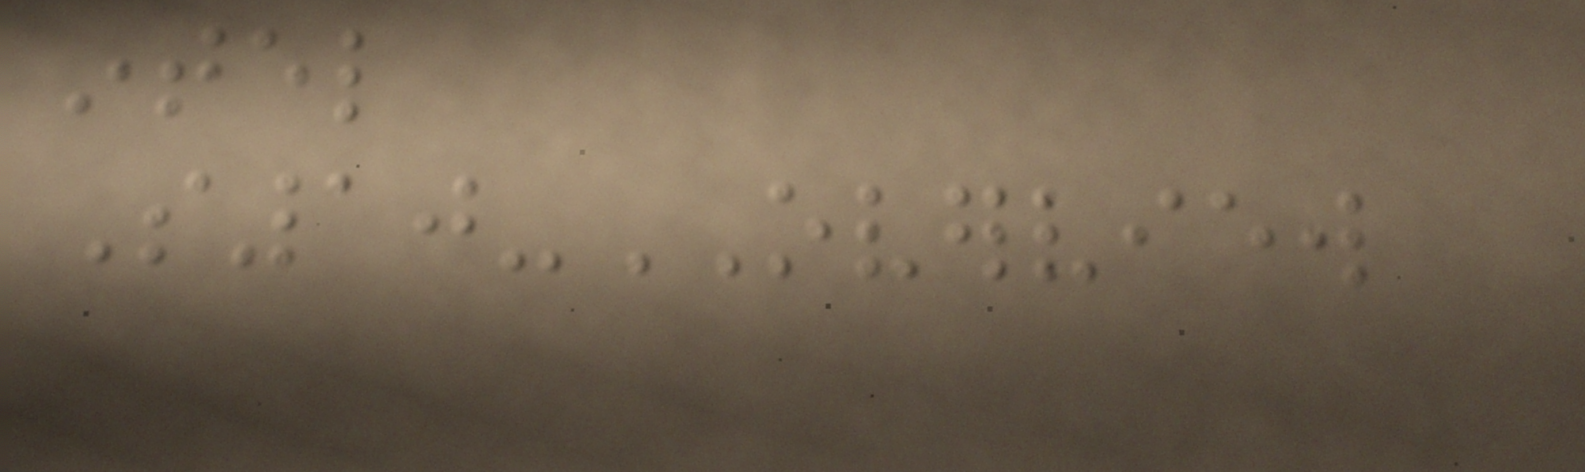intel
S10-OVERVIEW
